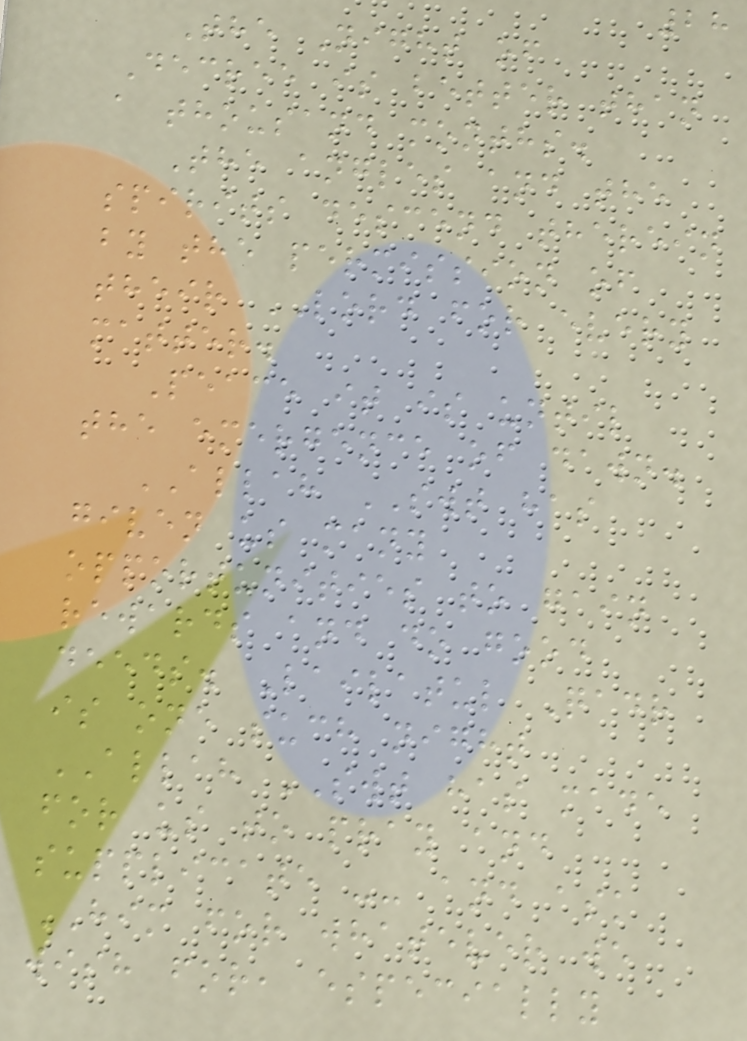28
The Night of
Decree is better than
a thousand months.
The angles and the
spirits descend therein
by the permission of
their LORD for every
matter.
Peace it is until
the emergence of dawn.
ALLAH SWT has
given us many
opportunities to gain
rewards and do good
deeds. Lailatul Qadr
is one such night
ALLAH SWT has made
for us to pray and
supplicate -- and ask
HIM for whatever we
wish for, especially
